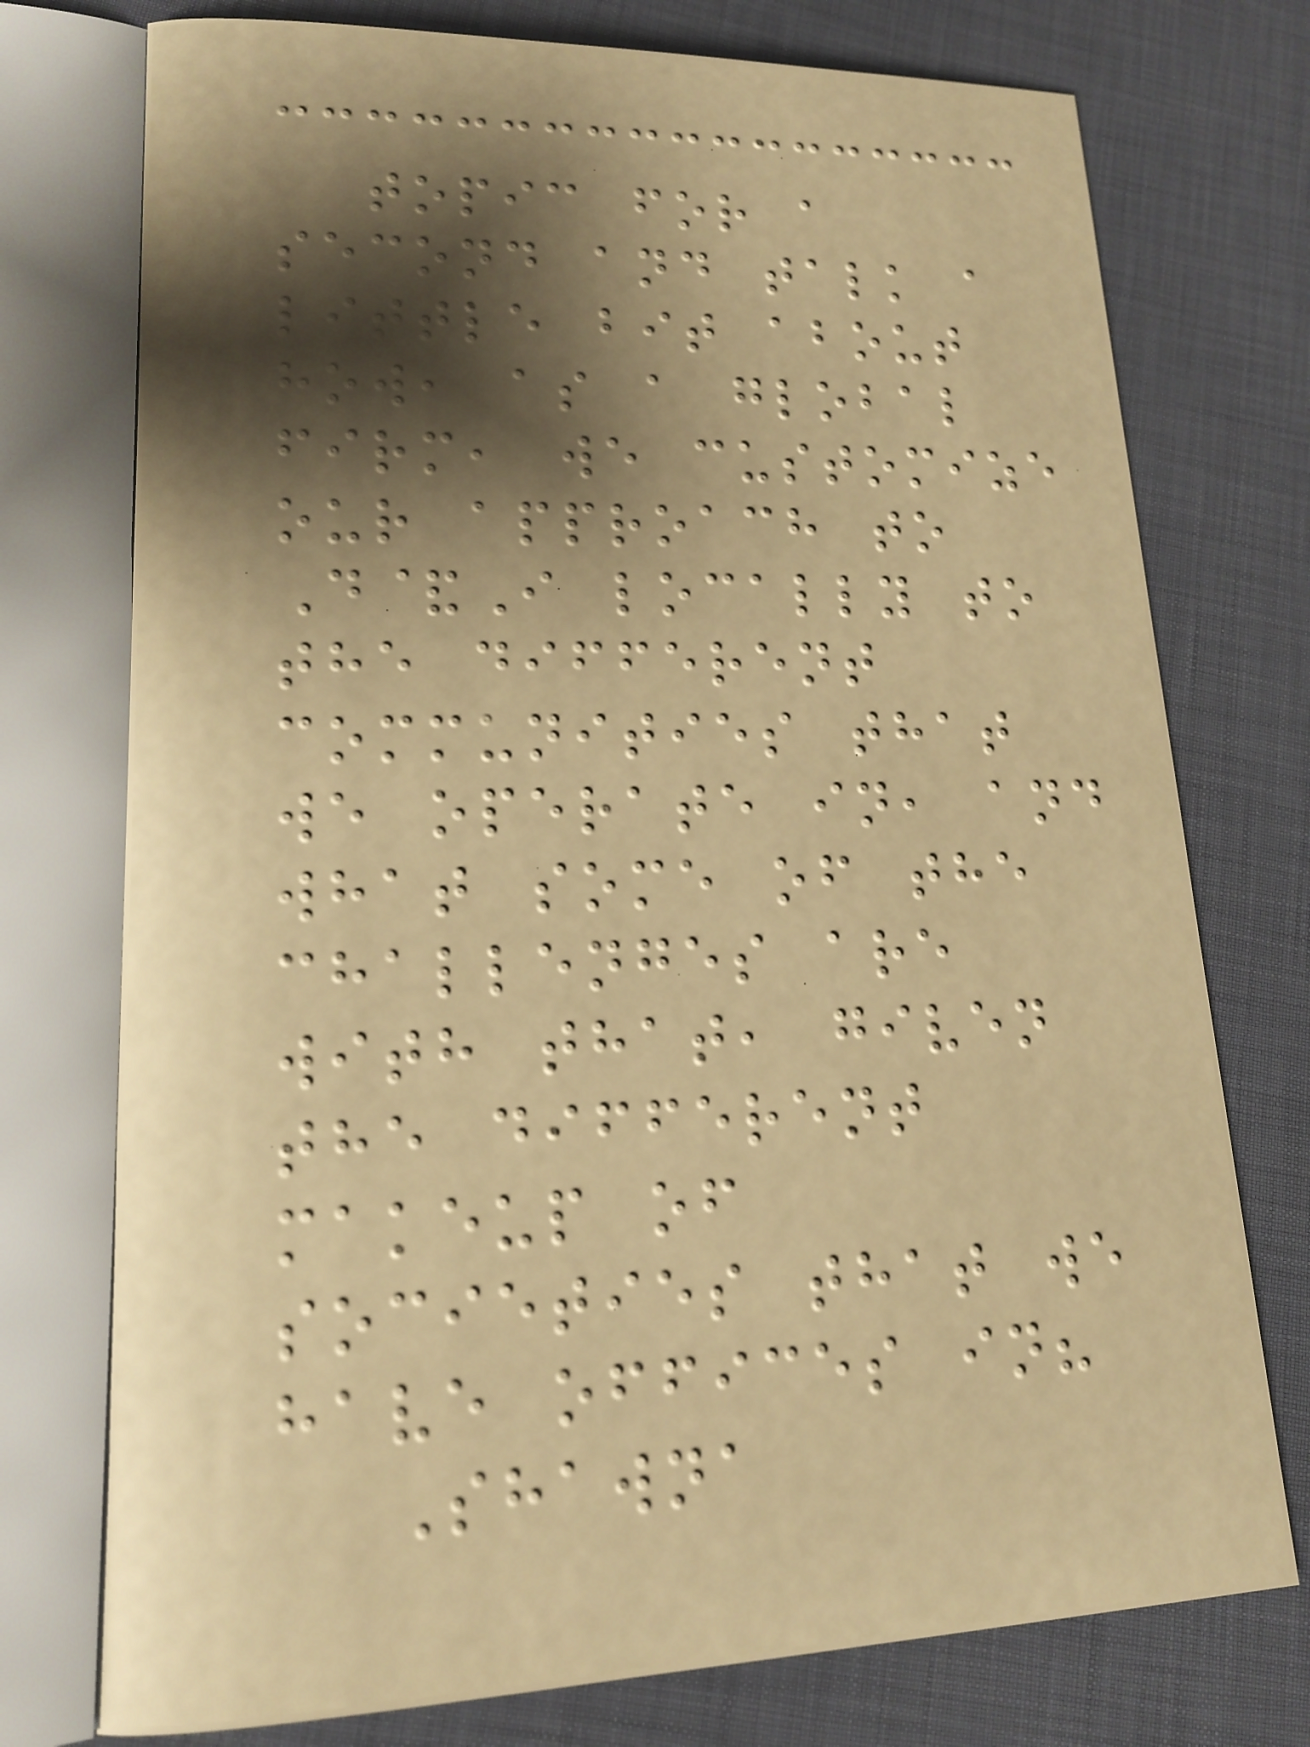topic for a
second and talk a
little bit about
how, as a global
firm, we customize
our approach to
D&I locally to
the different
communities that
we operate in, and
what some of the
challenges are
with that, given
the different
makeup of
societies that we
have offices in?
Shawna
